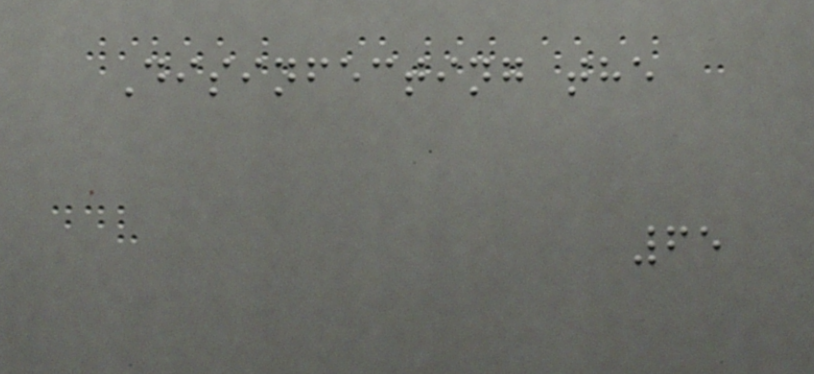Disinfecting the
65
